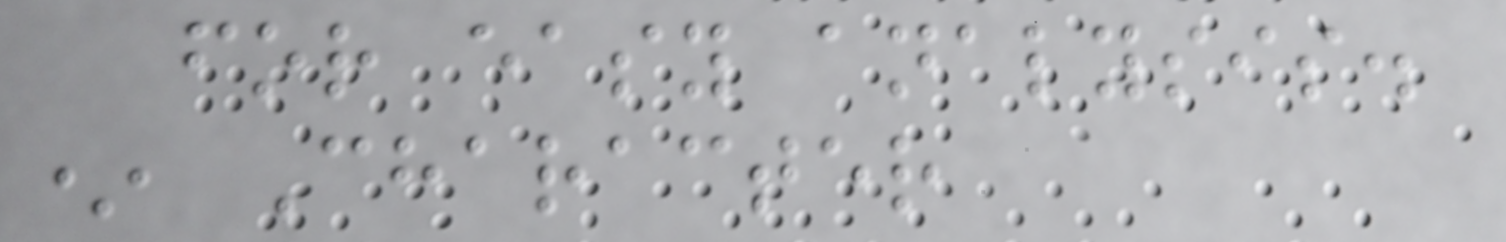for easy analysis.
* Character
